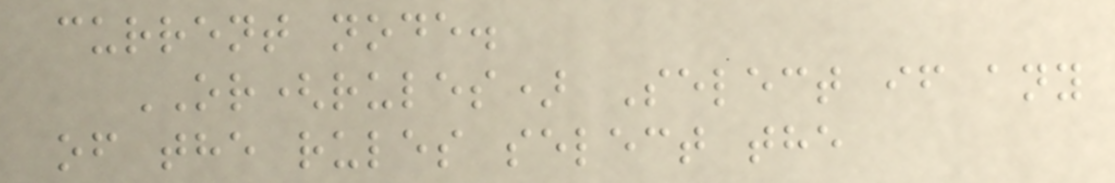current node.
OR(rules) Select if any
of the rules select the
